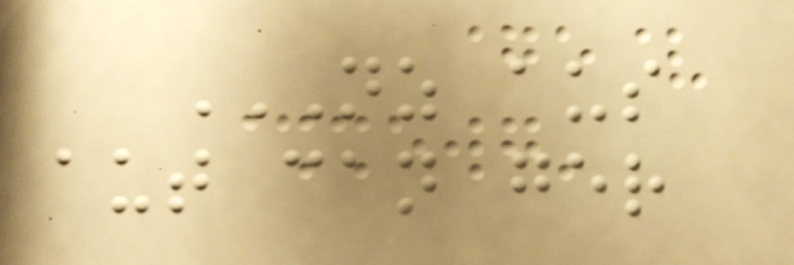NZ AUS
AUT CAN GER
